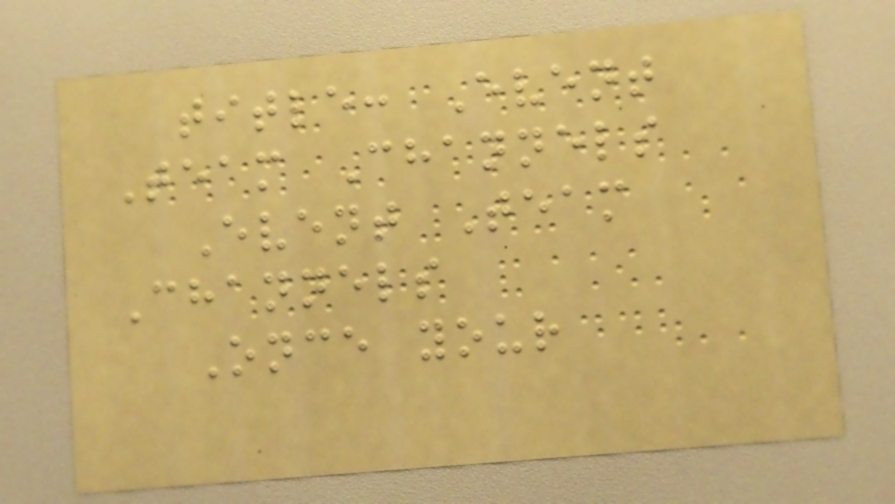title: Event
Team Channels
Event Team
Channels
Once your
